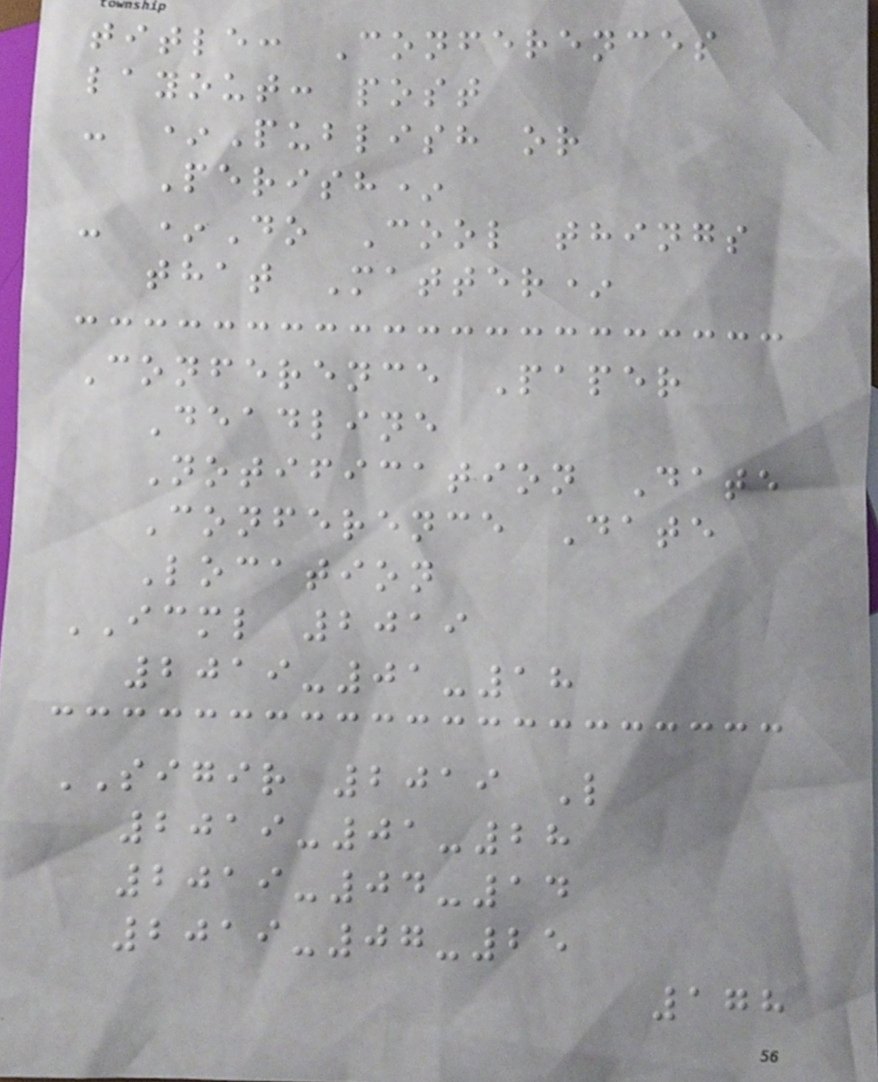title: Conferences
layout: post
- *Publish or
Perish*
- *Do Cool things
that Matter*
Conference Paper
Deadline
Notification Date
Conference Date
Location
ICML 2019
2019-01-18
SIGIR 2019 L
2019-01-28
2019-04-14
2019-07-25
178
